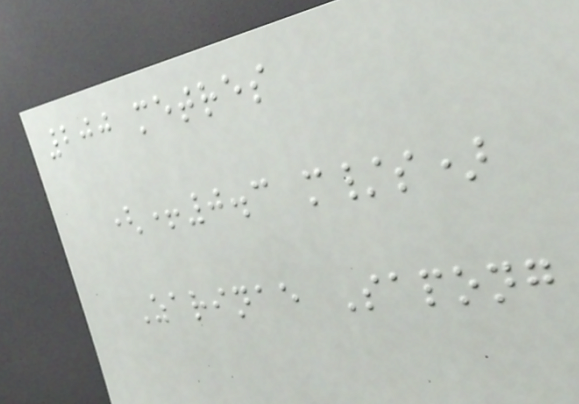200 metres
(+0.3 m/s)
Zarinae Sapong
